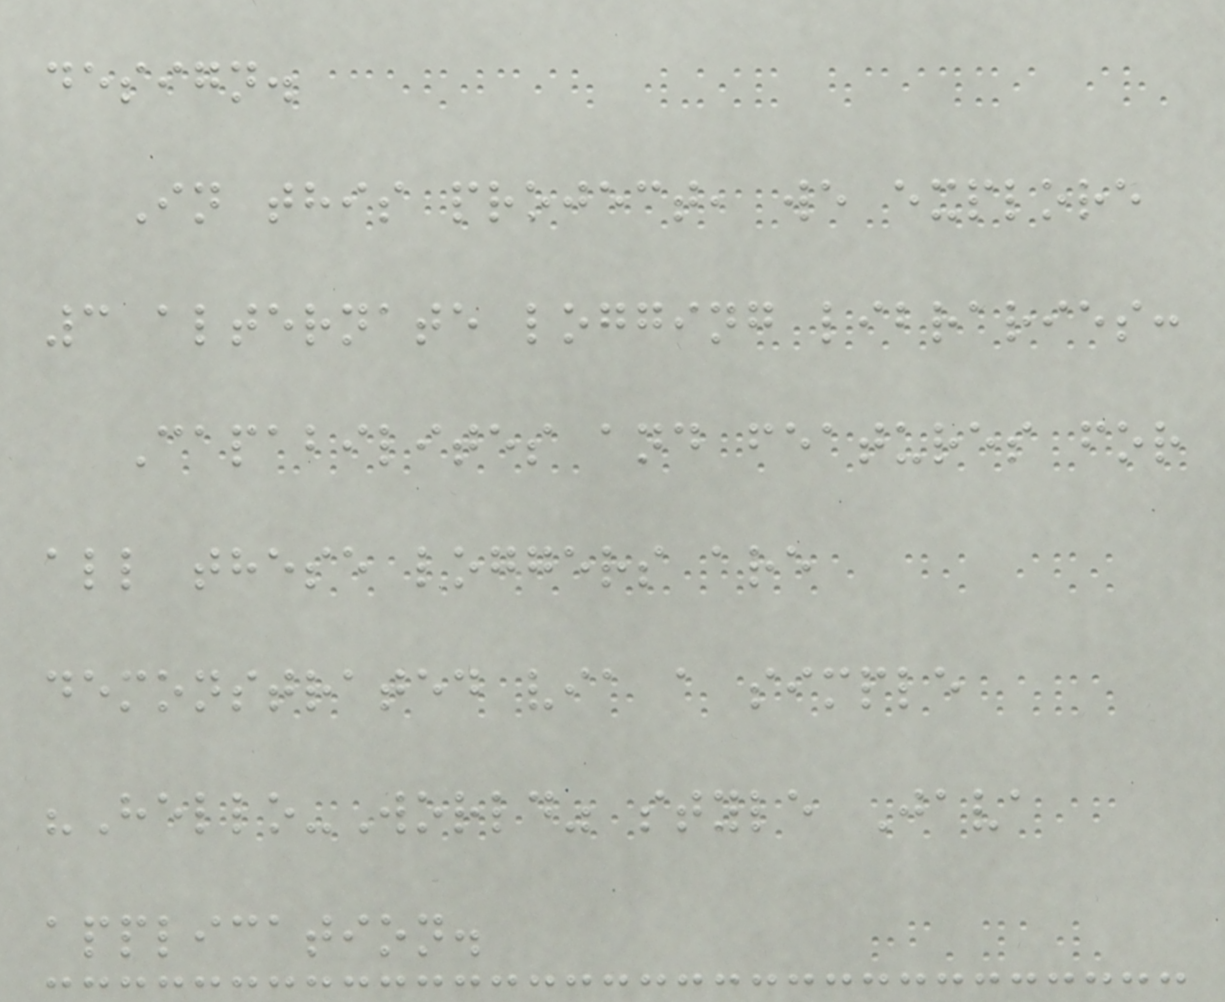design.
In this project, we explore
3 alternate logging libraries:
Capabilites and features for
all these loggers are
demonstrated via a simple
"Hello-World" style Java
application.
